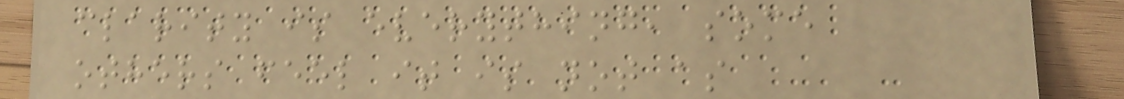clarity is everything, some
others feel it is not as
